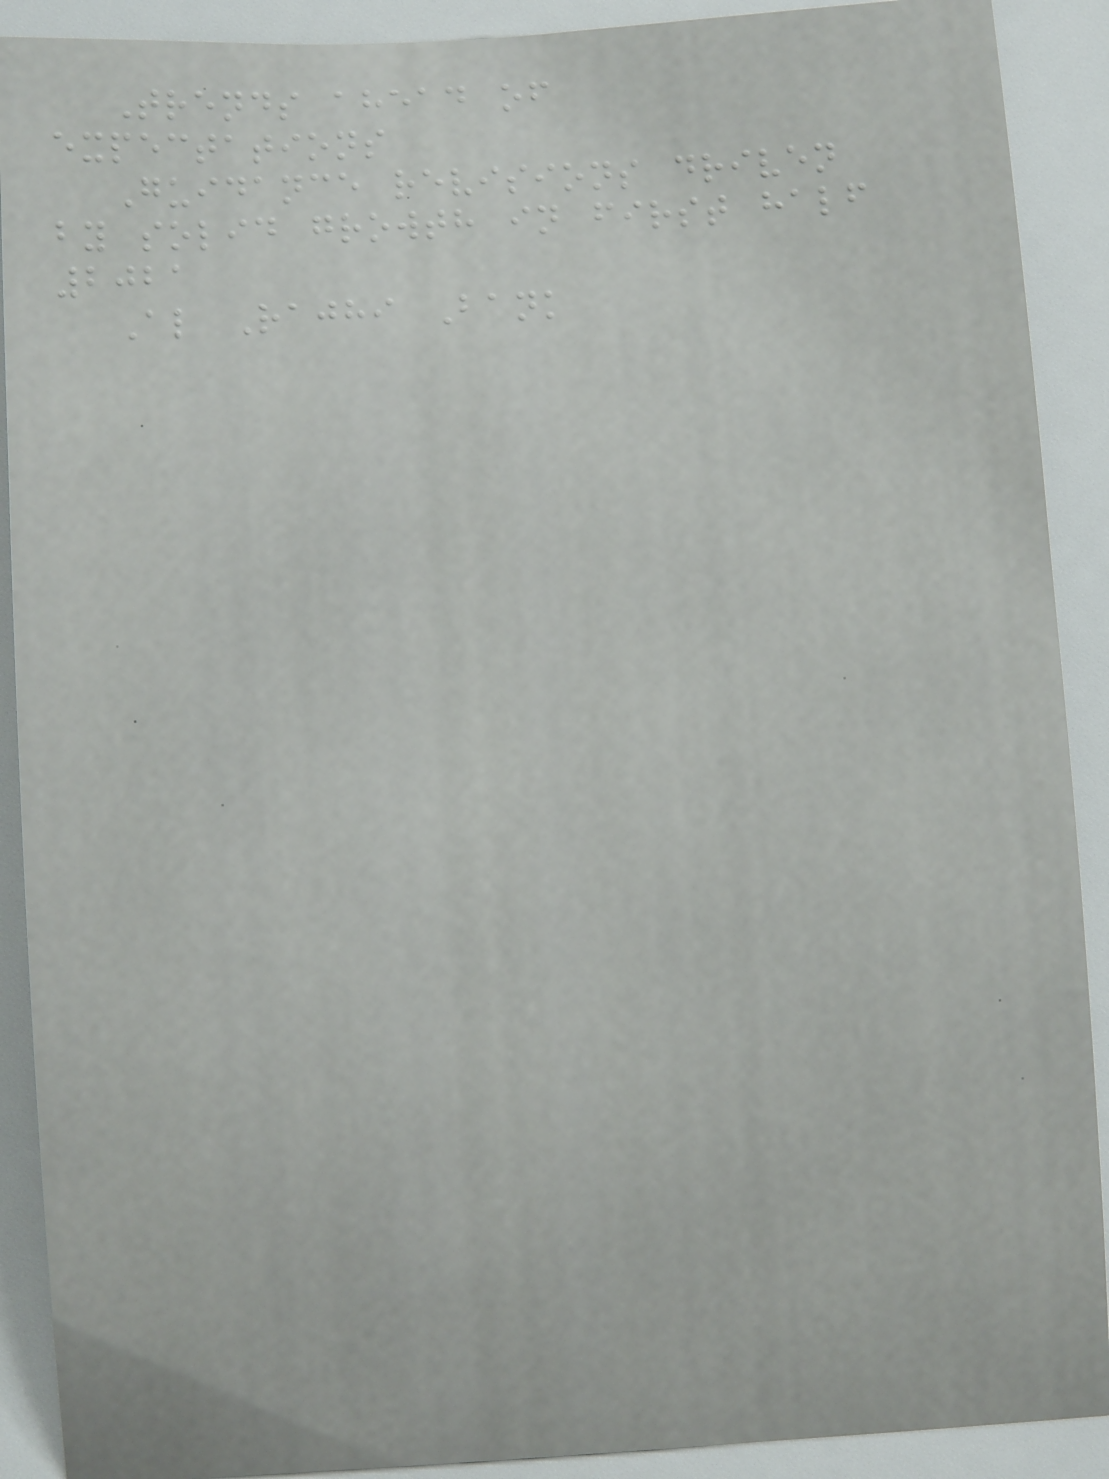Trends ahead of
expectations
Guidance revisions driven
by solid growth in first half
2021
Al Rajhi Bank
